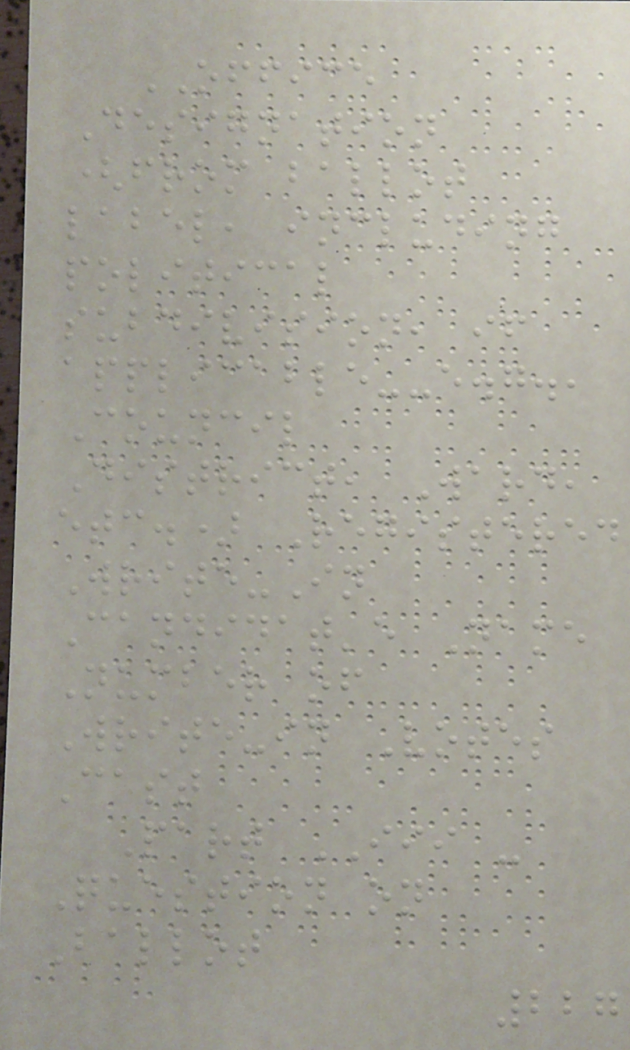OFFICE
Designation
(from ballot
label, including
political
subdivision, if
applicable--e.g.,
Council
District, Ward,
etc.) Registered
Write-In
Candidat'e Name
Number of
Write-in Votes
Cast
Part III -
Question on
Ballot
227
